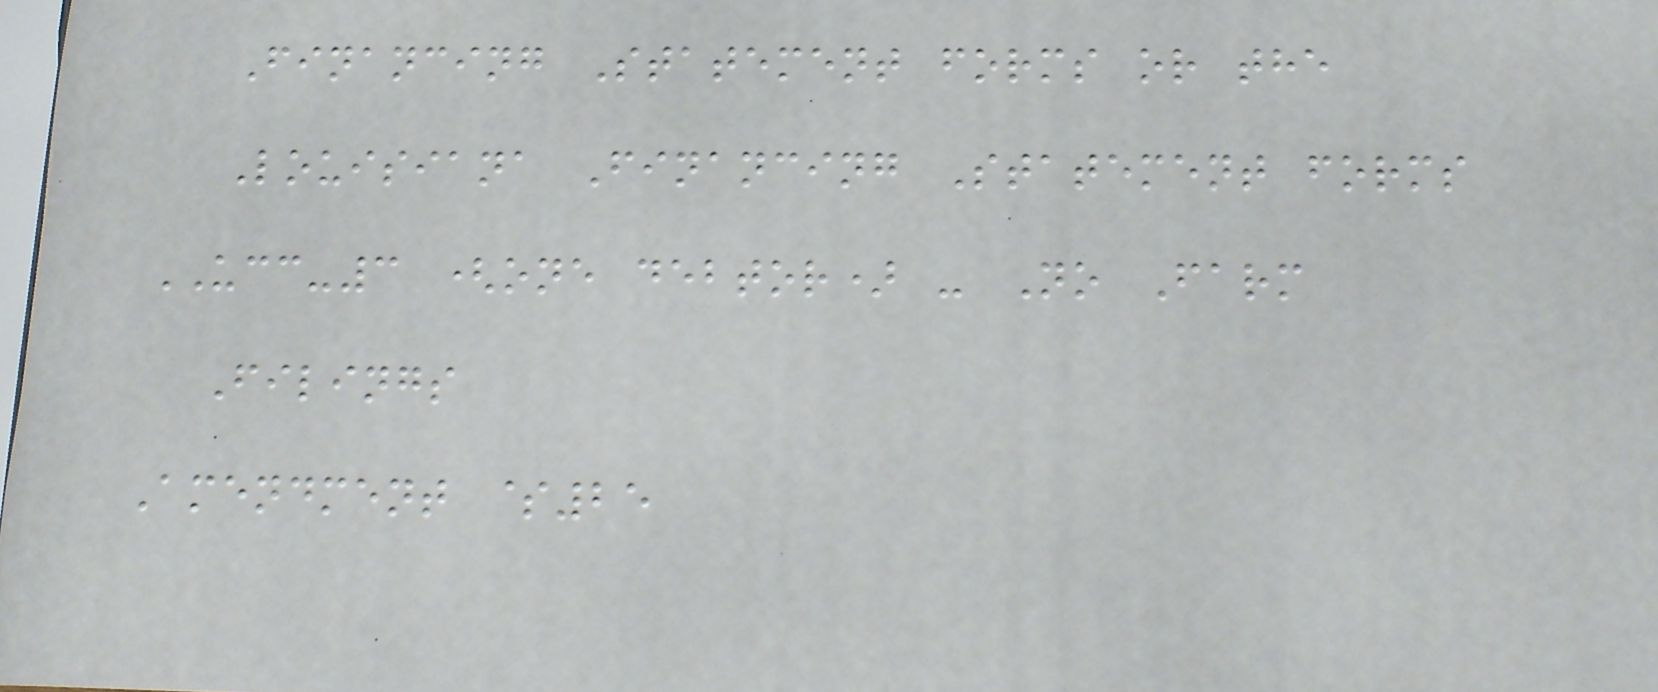Financing Statement forms or the
Louisiana Financing Statement forms
UCC-3 (one debtor) - No Farm
Filings
Amendment $25
